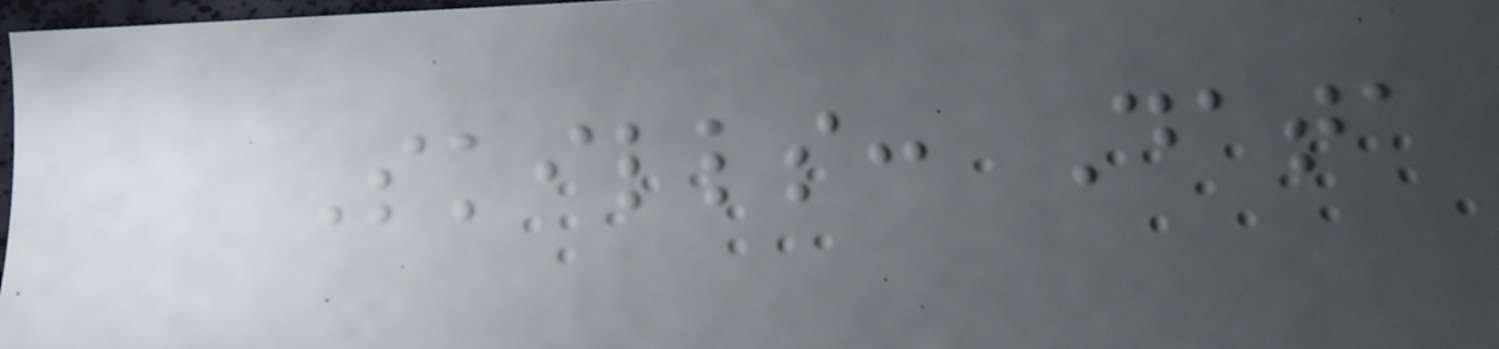Skills: Data
